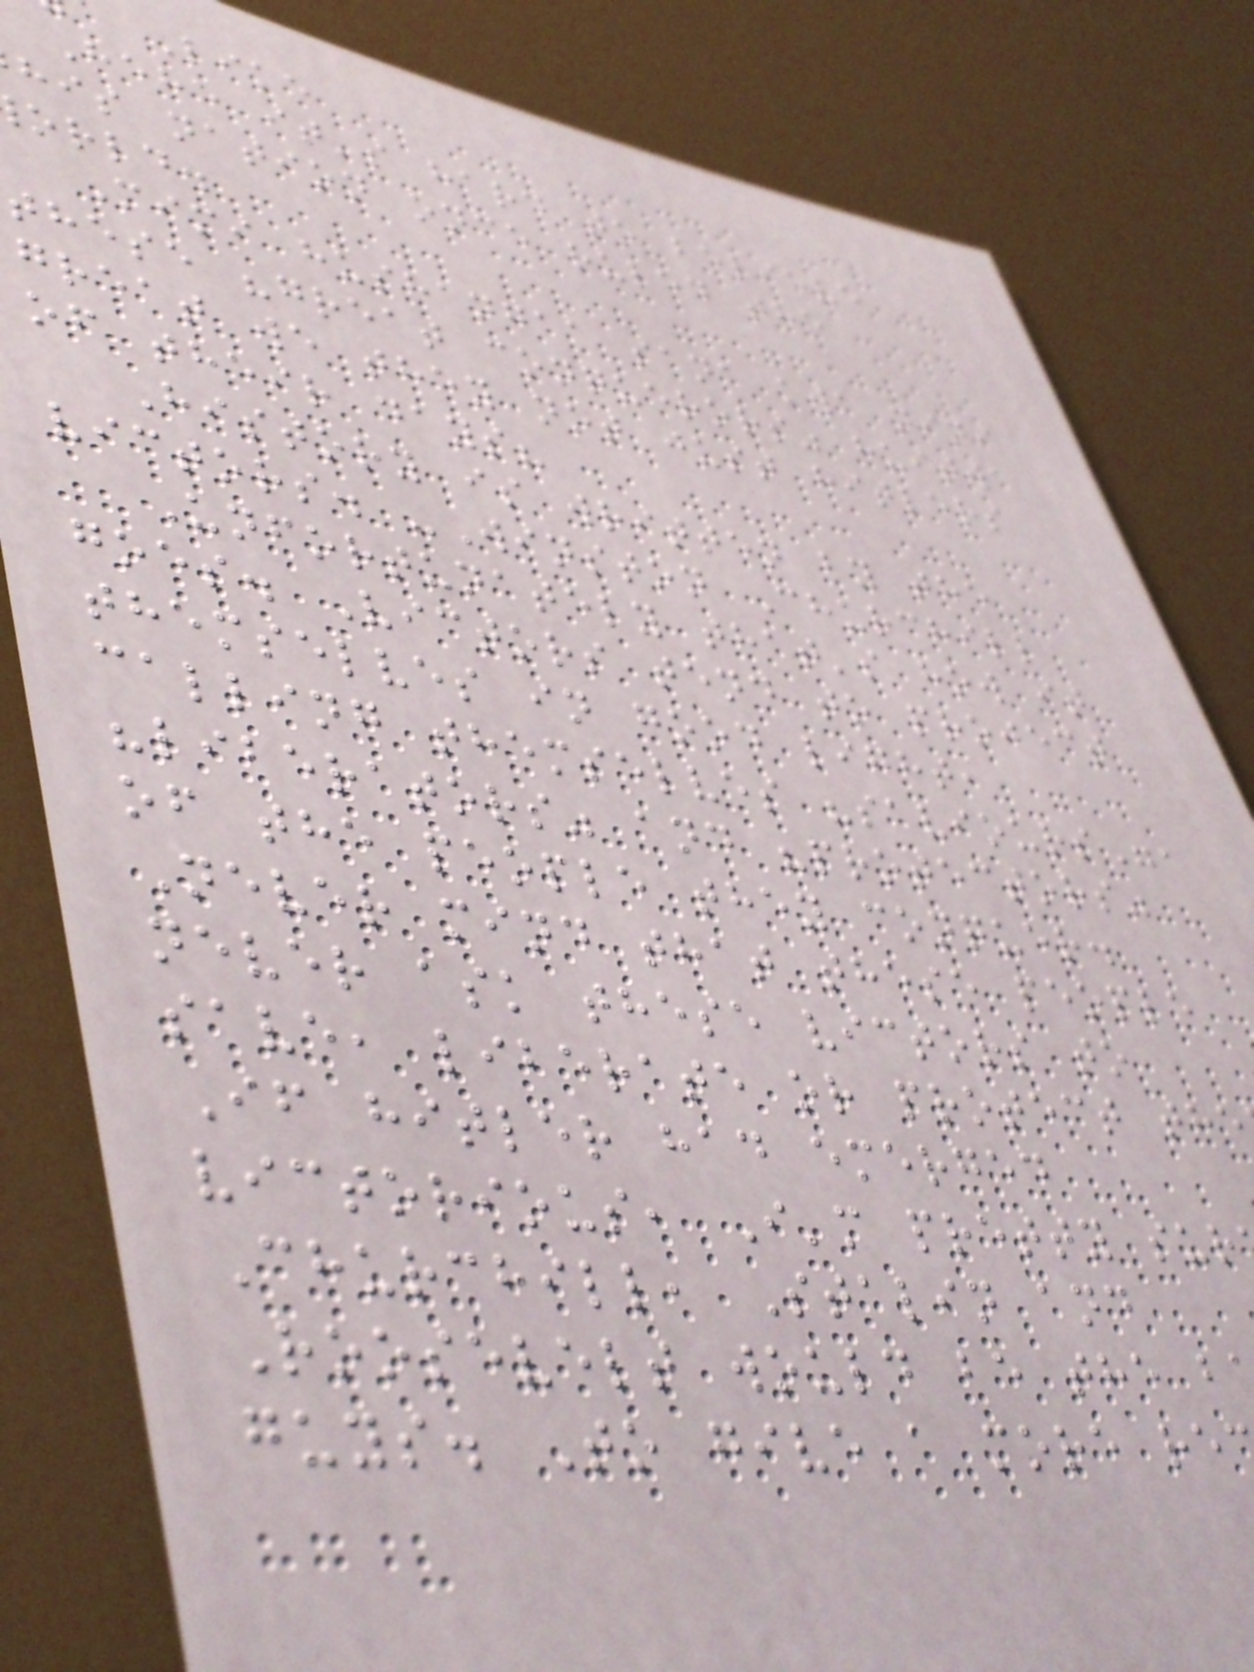Like
Hehe it's hard to believe
his nation once ruled the
orld.
Mimi hushangaa sana kwa nini
these "great conquerors" huitwa
great we they not just hitlers
of their days?
History is written by the
victors. -Winston Churchill
Unfortunately that's how it
goes. Victors tend to project
themselves in good light,
calling themselves "saviours",
"liberators" and "protectors"
of the people they conquer.
Never mind that these people
never ask these victors to
save, liberate or protect the
If hitler had emerged
victorious, I'm pretty sur
Churchill, Stalin and
Roosevelt would be the b
guys. To give a more re
